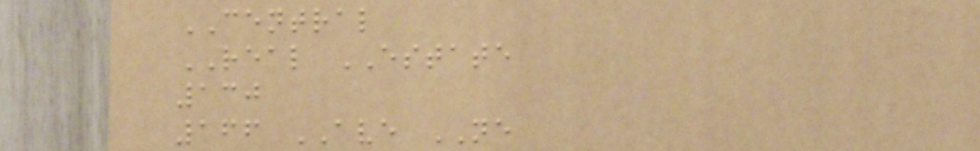CENTRAL
REAL ESTATE
130
166 AVE NE
